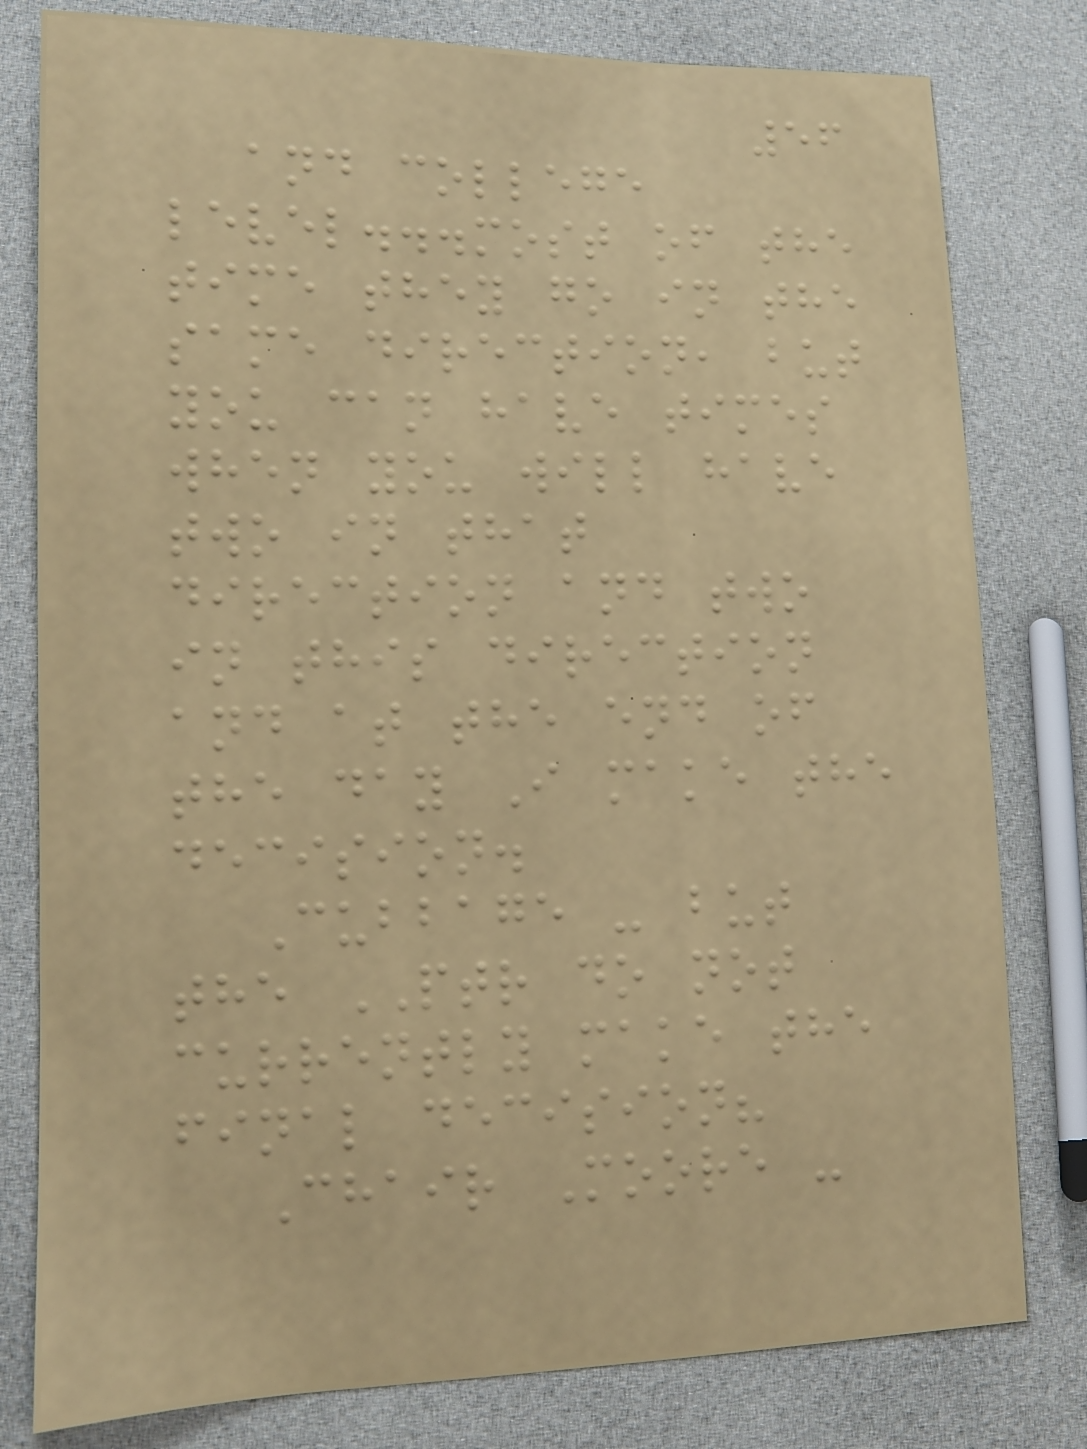56
and college
level...most of the
time they go in the
same direction, but
you can have times
when you will have
two in that
direction and two
in this direction
and at the end of
the day I make the
decision.
Cubbage - but
the PTR do not
currently make the
final decision?
Chair Moore -
